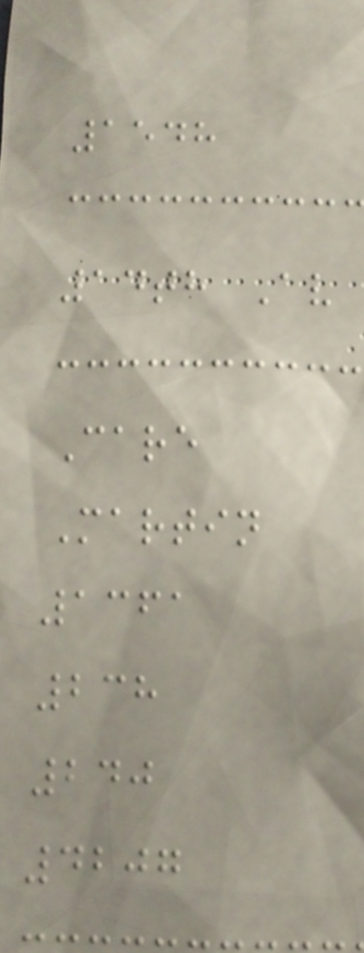1548
14th Av
Care
Martin
1361
238
240
4207
